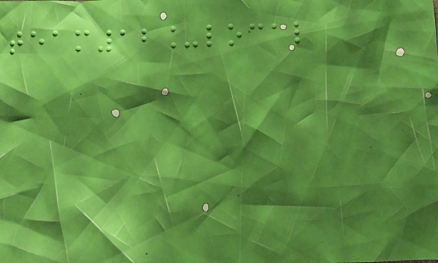team12_local
